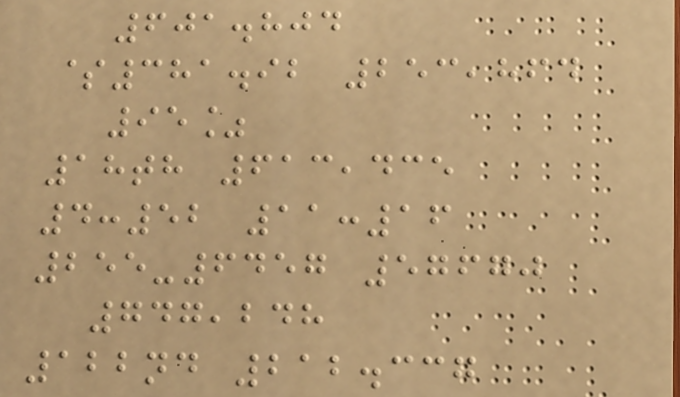601.804
$381.92 253,864
95%
18th 613,435
4:52 11:16
255-6457 57670
747,248
122nd 212.337
